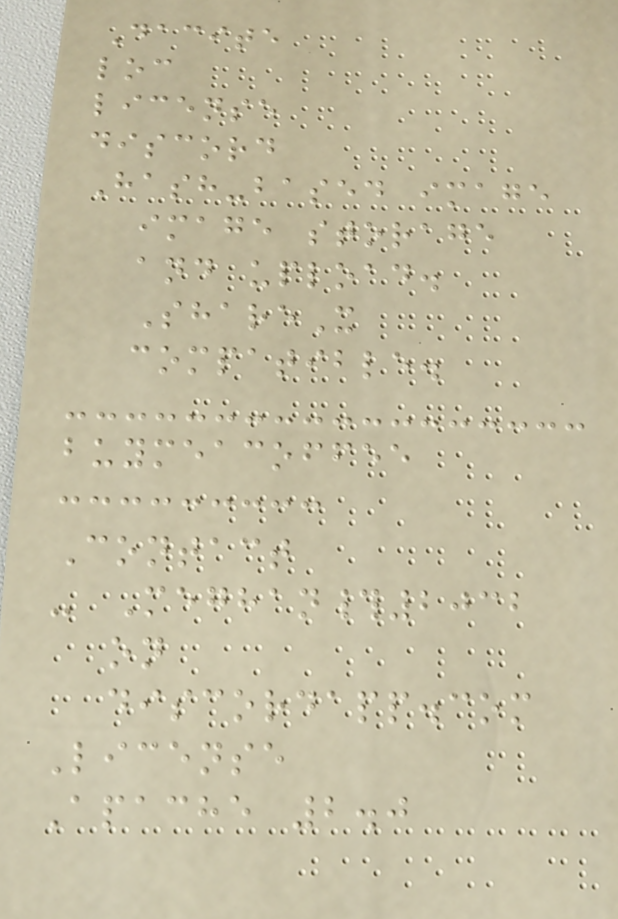Dacite
loc
license
discord
Hash-based image
image storage
and upload.
ShareX
compatible.
buymeacoffee
Contact
- Meghan#2032
on
discordapp.com
License
Apache 2.0
